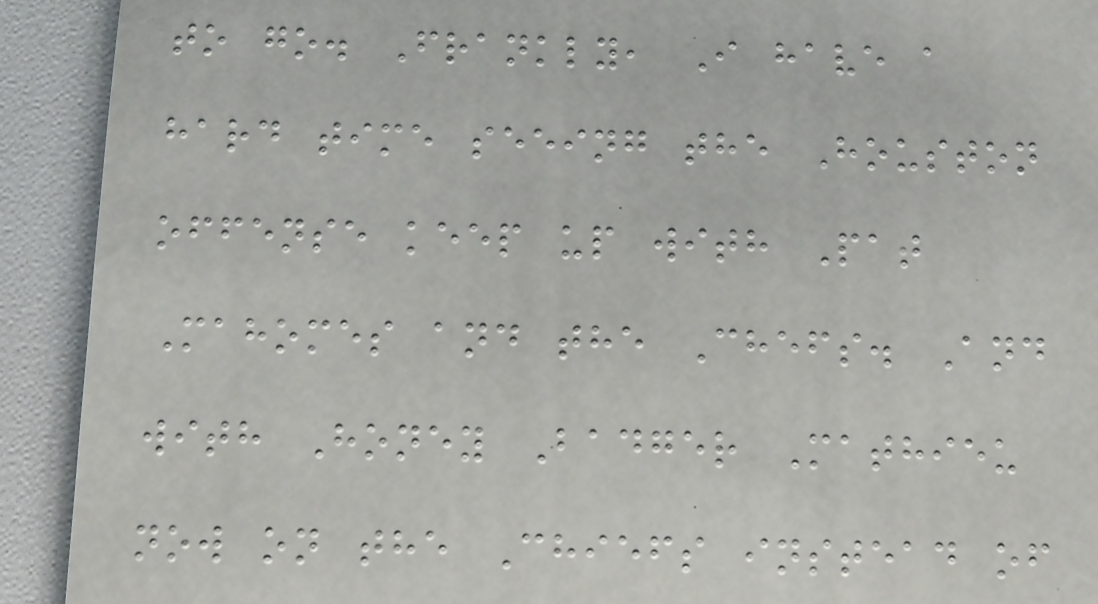to go. Frankly, I have a
hard time seeing the Houston
offense keep up with Pat
Mahomes and the Chefs. And
with Honey Badger Mathieu
now on the Chiefs instead of
